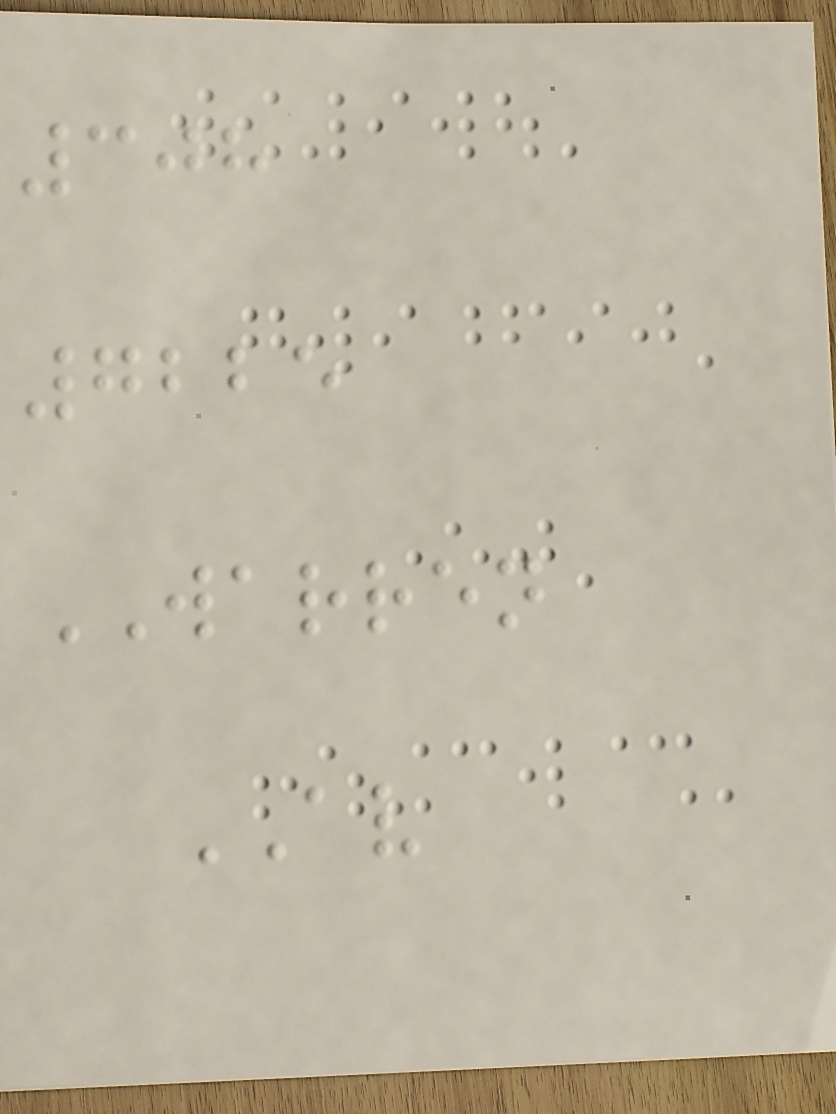308
7225
WARREN
AV
